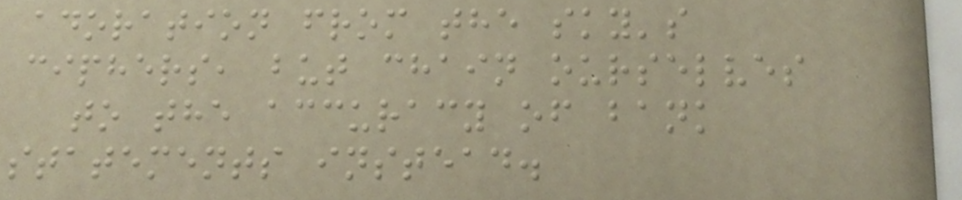adoration from the sky's
ciphers, but chain ourselves
to the accuracy of bank
statements instead.
